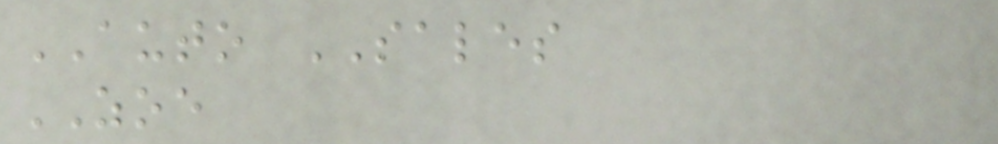AUTO SALES
ZOE
